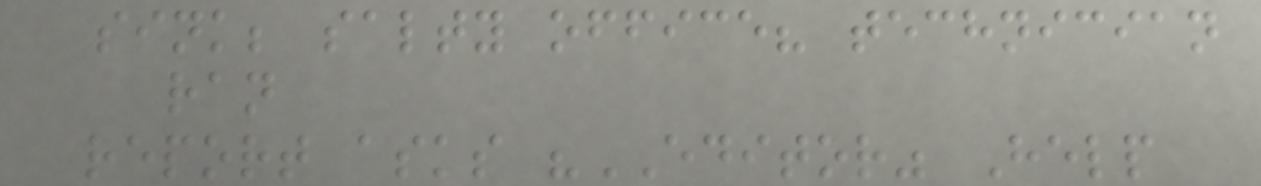sink; salty office? technician
ran
report asks "EDITOR" Help
